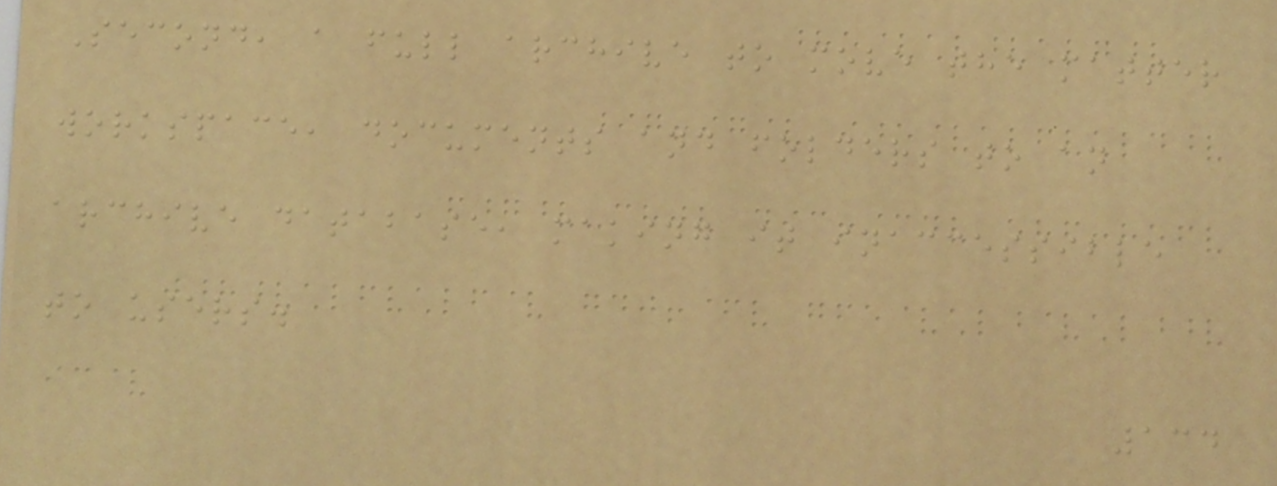Second, a full archive to move the matter
workspace, documents and folders to an
archive database, making it inaccessible
to users.
134
